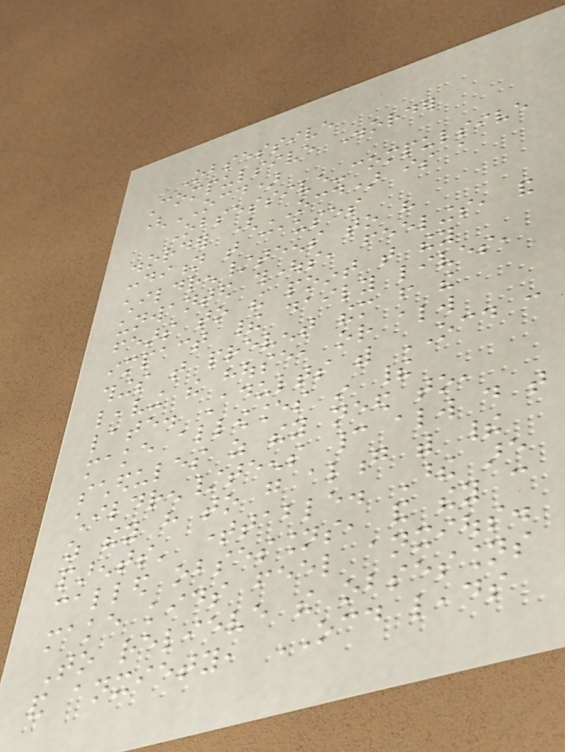Obsessive
Compulsive Disorder
(OCD)
Obsessive-compulsive
disorder (OCD) is a
condition that causes
children/teens to have
unwanted thoughts, feelings, and
fears to the point that they
impact their daily lives,
things that prevent them from the
leaving the house, or always
late. Adults with OCD can
make allowances in their
schedules as they need to,
children/teens cannot always do that
as they have to go along with their
parents' timetable. These are
called obsessions, and they can
make kids feel anxious.
To relieve the obsessions
and anxiety, OCD leads
